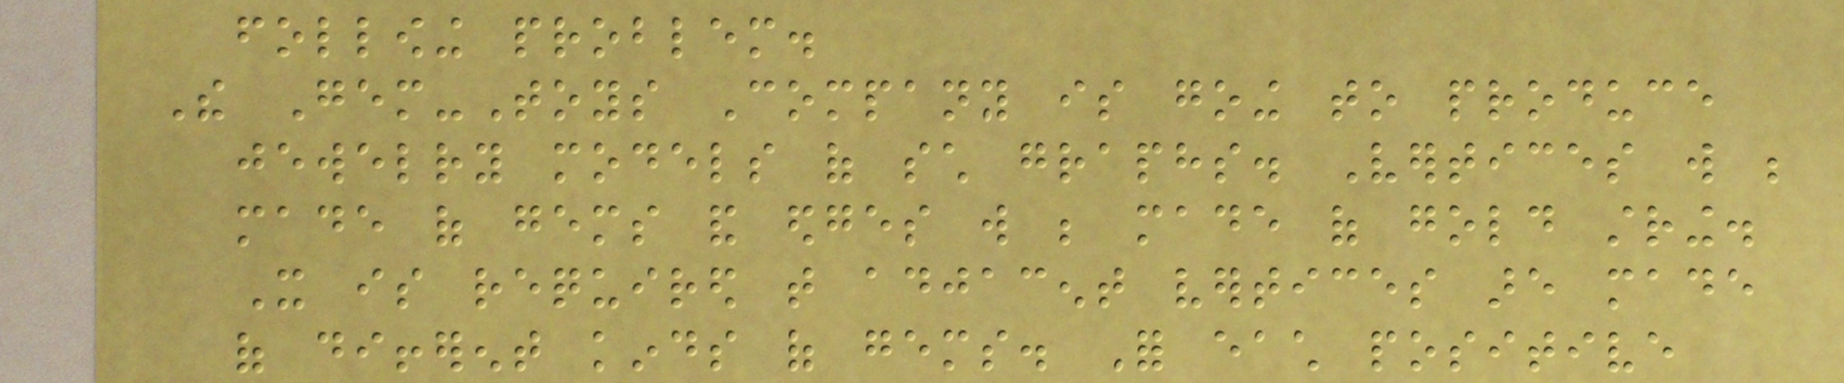following problem.
The Gem-Toys Company is going to produce
jewelry models of such graphs. Vertices will be
made of gems and edges will be made of gold string.
It is required that adjacent vertices are made
of different kinds of gems. For each positive
